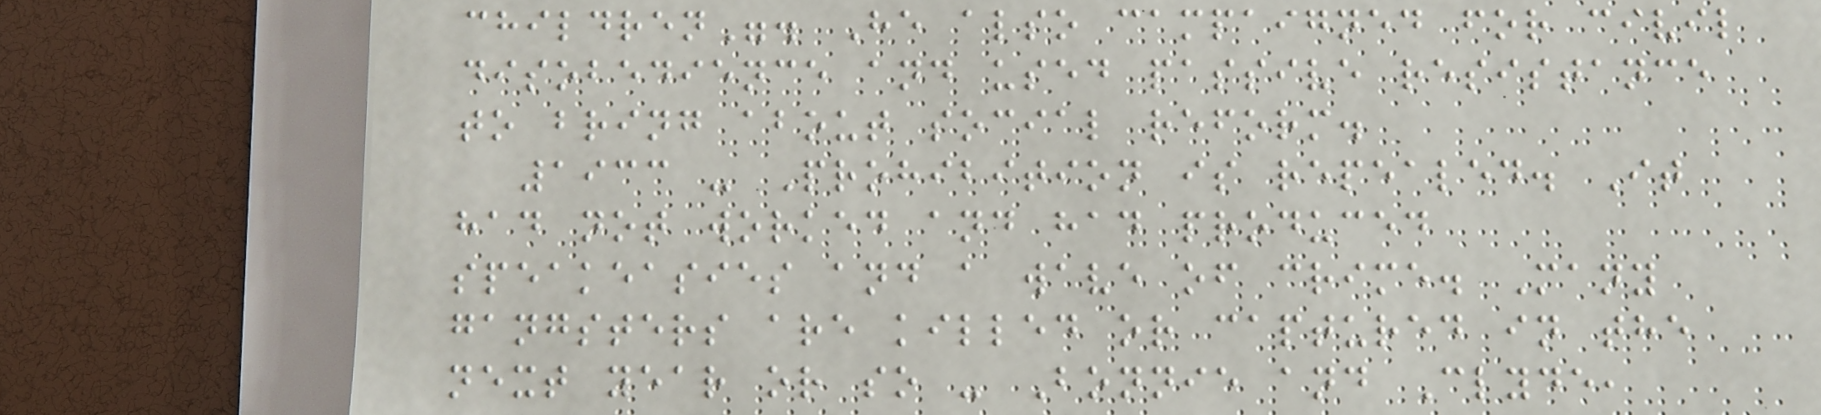children". He also campaigned for civil
disobedience and used passive resistance
to bring about social reform.
1933 - Prohibition is repealed. It
had not worked and had produced
speakeasies and a wave of crime. Many
gangsters are killed or captured in the
next year or so - Bonnie and Clyde,
